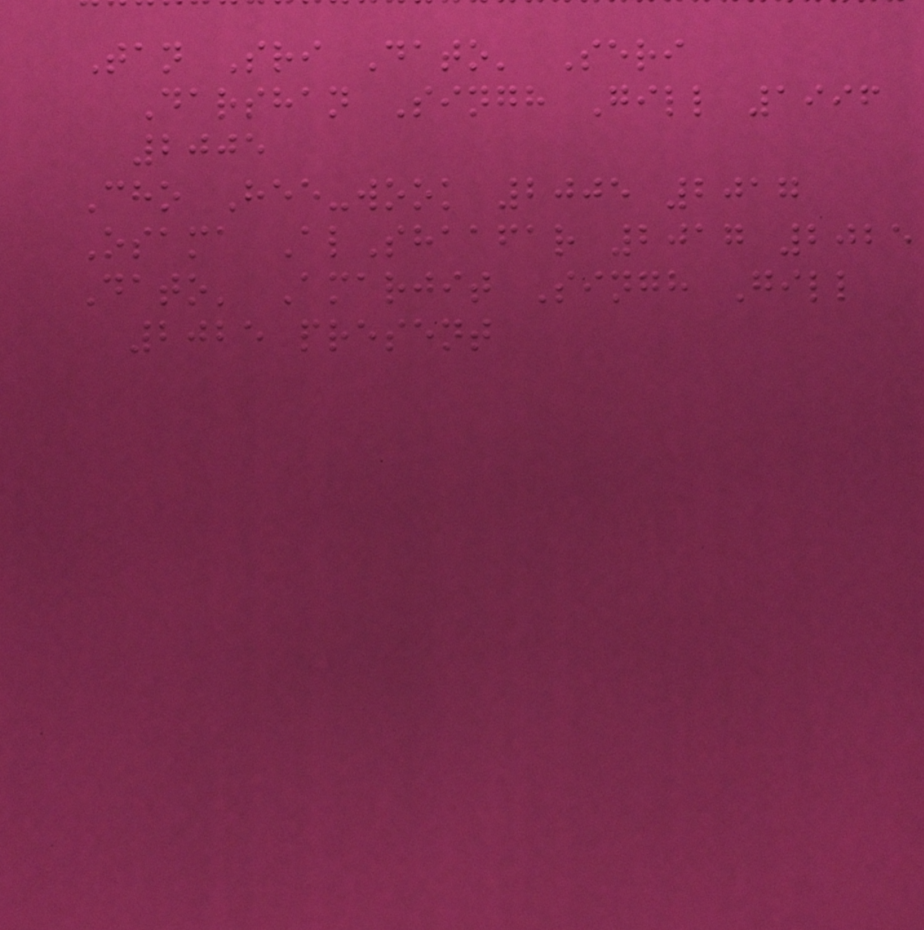Tan Sri Dato' Seri
Darshan Singh Gill 1996
2005
Cho Hee-wook 2005 2017
Osama AlShaafar 2017 2025
Dato' Amarjit Singh Gill
2025 present
